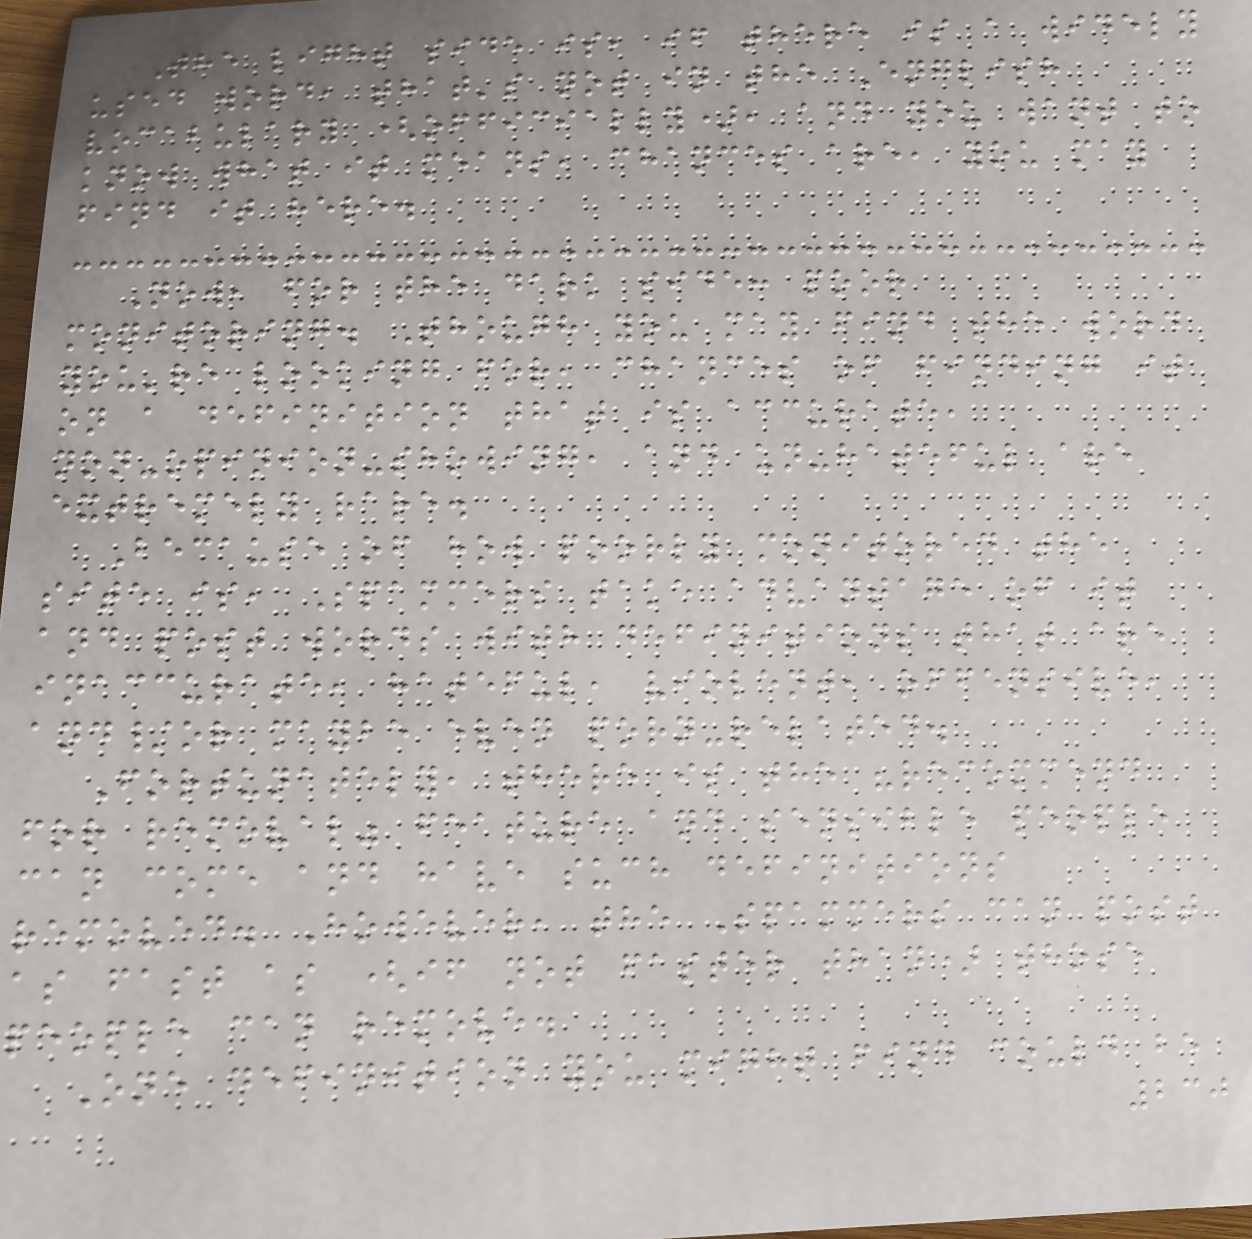The light side is, if there is a widely
used word, that's not in the English
vocabulary (officially), and you want to
know what it means, chances are, you may
find it here.
Now, for the dark side: poor
monitoring. Though you may find the word
you're looking for, chances of finding it
on a definition that is accurate,
non-opinion-showing, and un-hateful are
extremely rare.
Because of how poorly monitored the
site is, Spammers take advantage of it
and post words with definitions that are
inaccurate, hateful, violent, offensive,
and/or maybe even porn-related.
Fortunately, there is the "recommend
for removal" feature and sensible people
can come and have such definitions
removed. However, the Spammers can post
as fast as (if not faster than) those
people can remove.
One definition you might find could be
230
